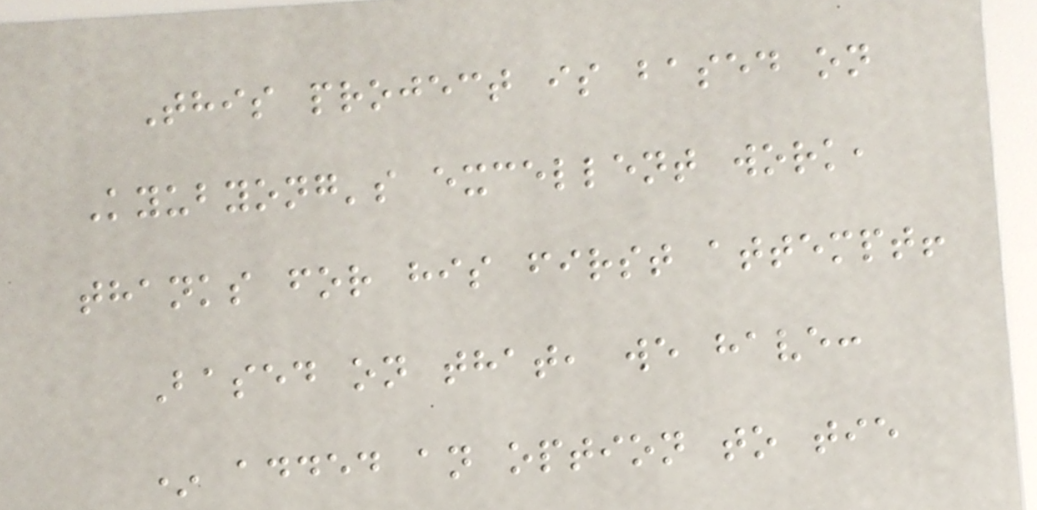This project is based on
Kyubyong's excellent work,
thanks for his first attempt!
Based on that, we have:
* added an option to tie
